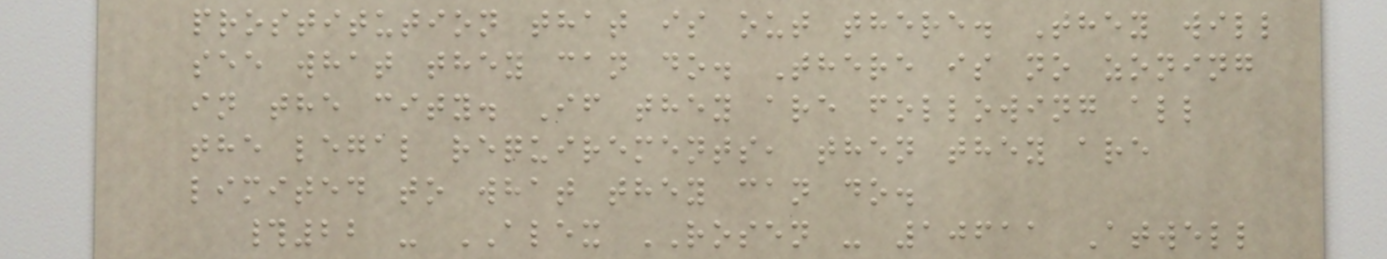prostitution that is out there. They will
see what they can do. There is no zoning
in the city. If they are following all
the legal requirements, then they are
limited to what they can do.
#22 - ALEX ROSEN - 10611 Atwell
